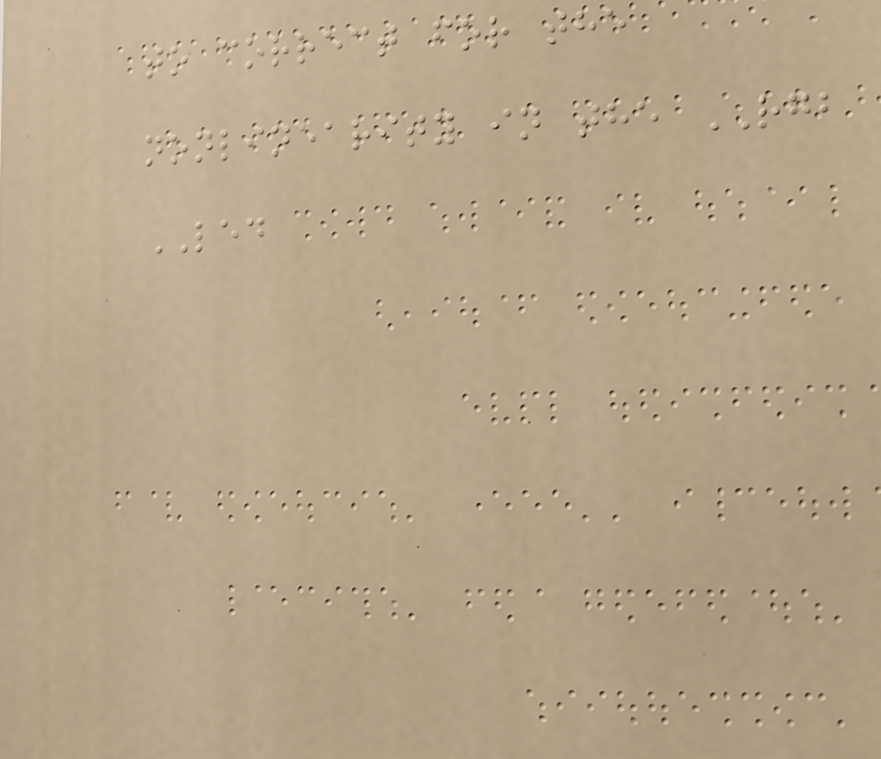to correct for the
nonlinearity in the RGB
LED
